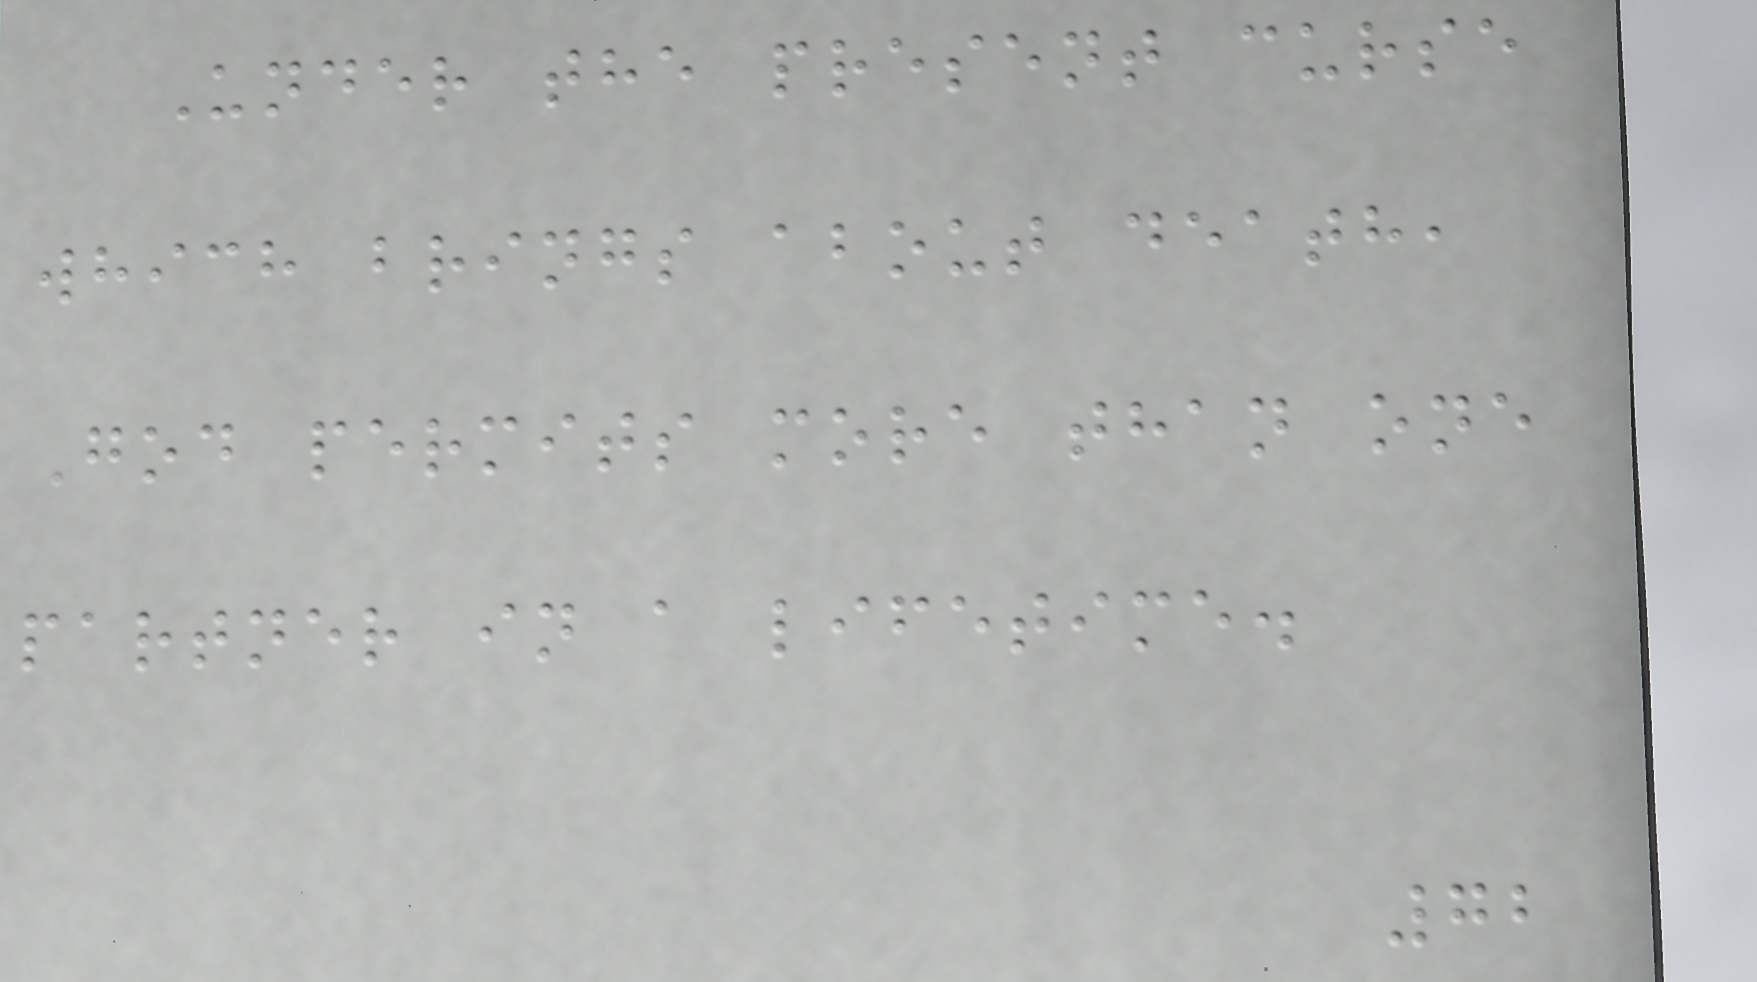Under the present curse
which brings about death,
God permits more than one
partner in a lifetime.
72
